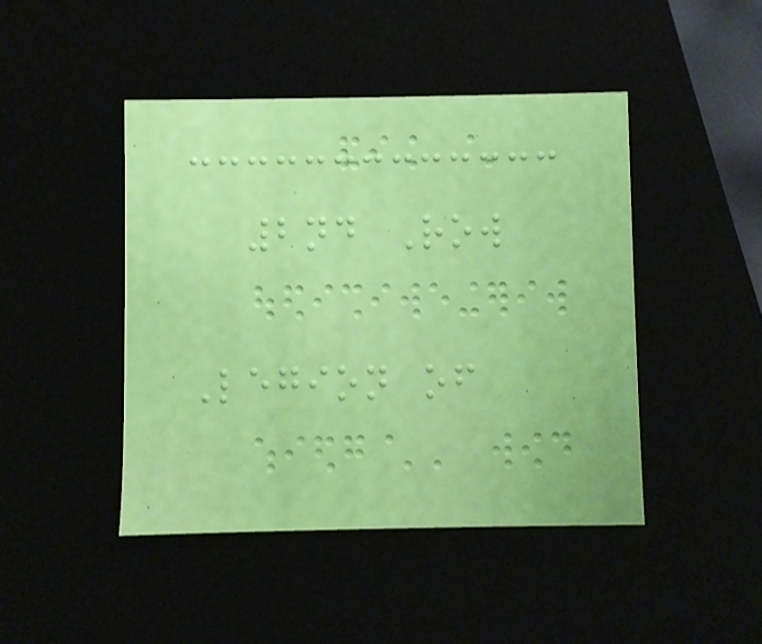2nd Row
Legion of
